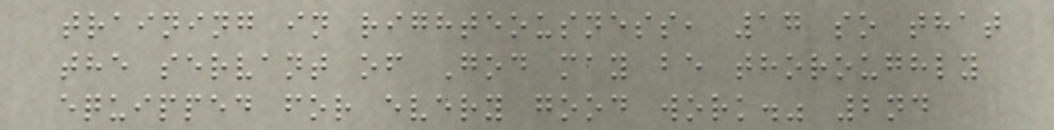training in righteousness, 17 so that
the servant of God may be thoroughly
equipped for every good work." 2nd
